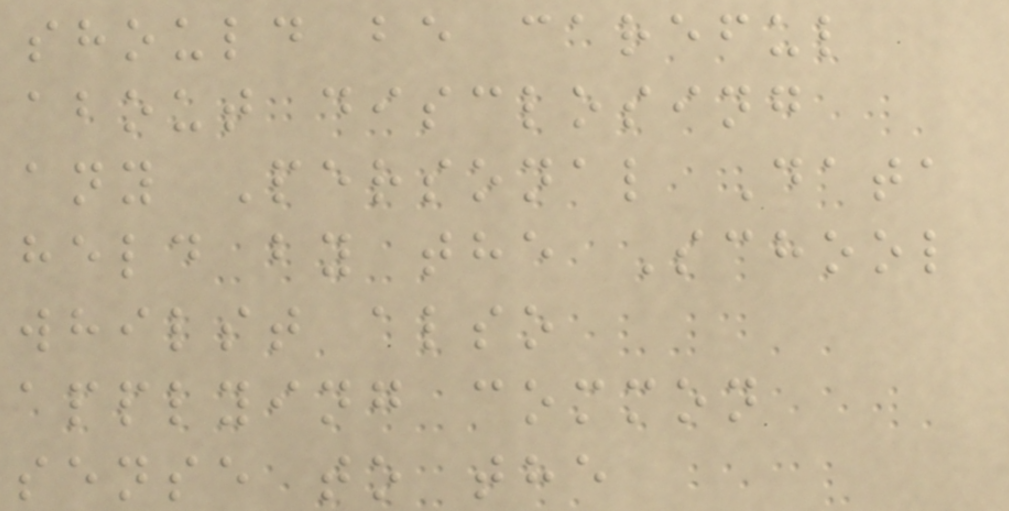should be careful
about disclosing
any Personal Data
held by the School
whilst also
applying common
sense to the
